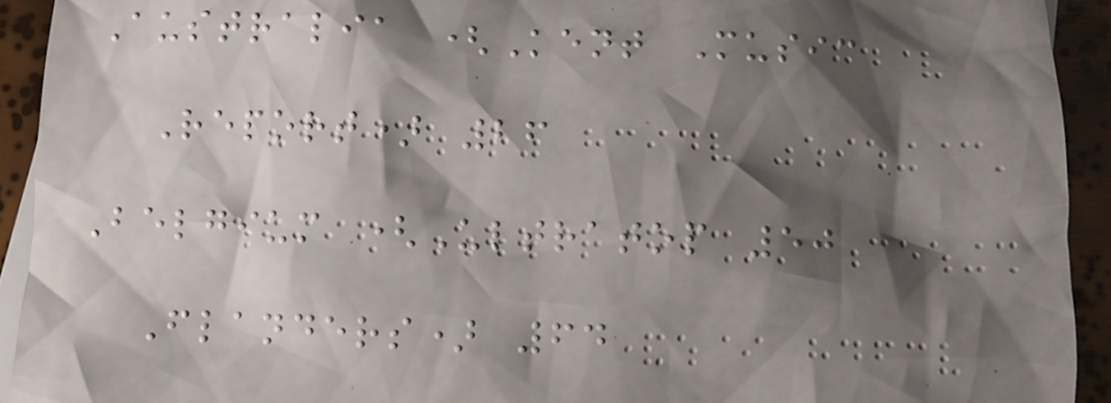Australia (Kent Music
Report) 26
Belgium (Ultratop 50
Flanders) 64
